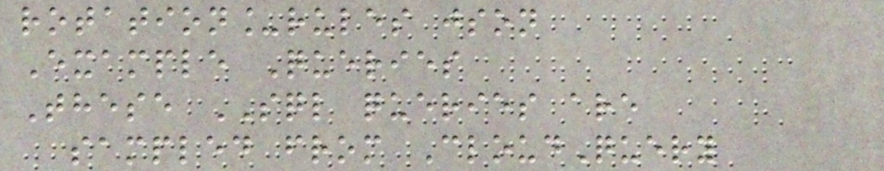rotation_rules json
Example Queries
These SQL queries are
sampled from CloudQuery
